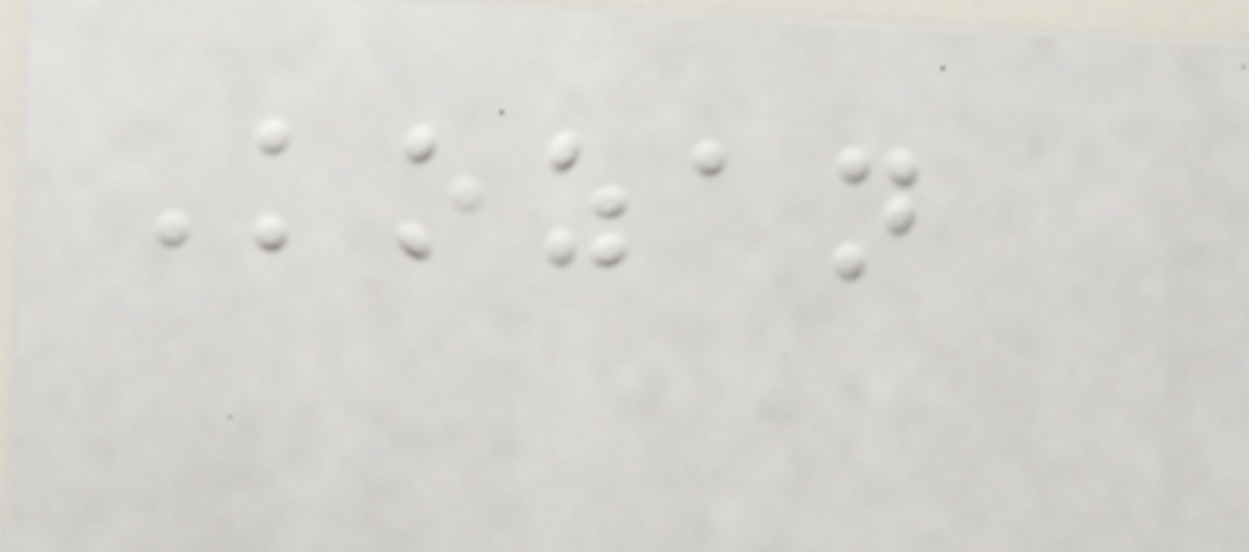Kozan
